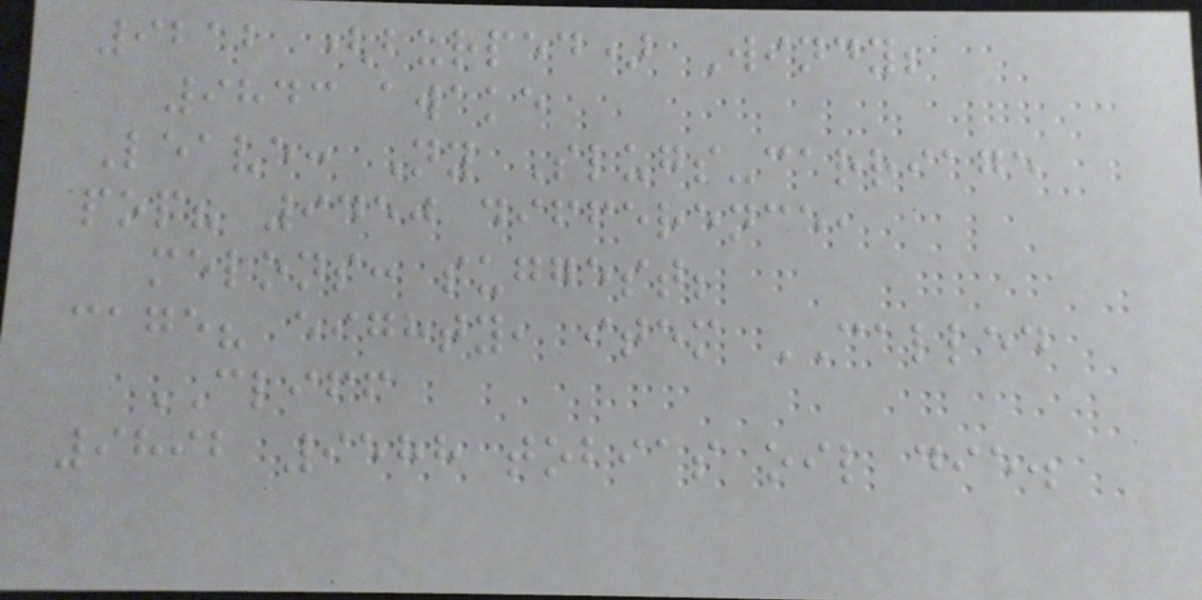9212 (burped) Windy;
9843 awake
Leave: Ny Slugs-carriage
pop? 9450 difference,
melons: suggest;
cage? eighty, item CALLED
CLIFF
9892 9588 tobias oil die.
